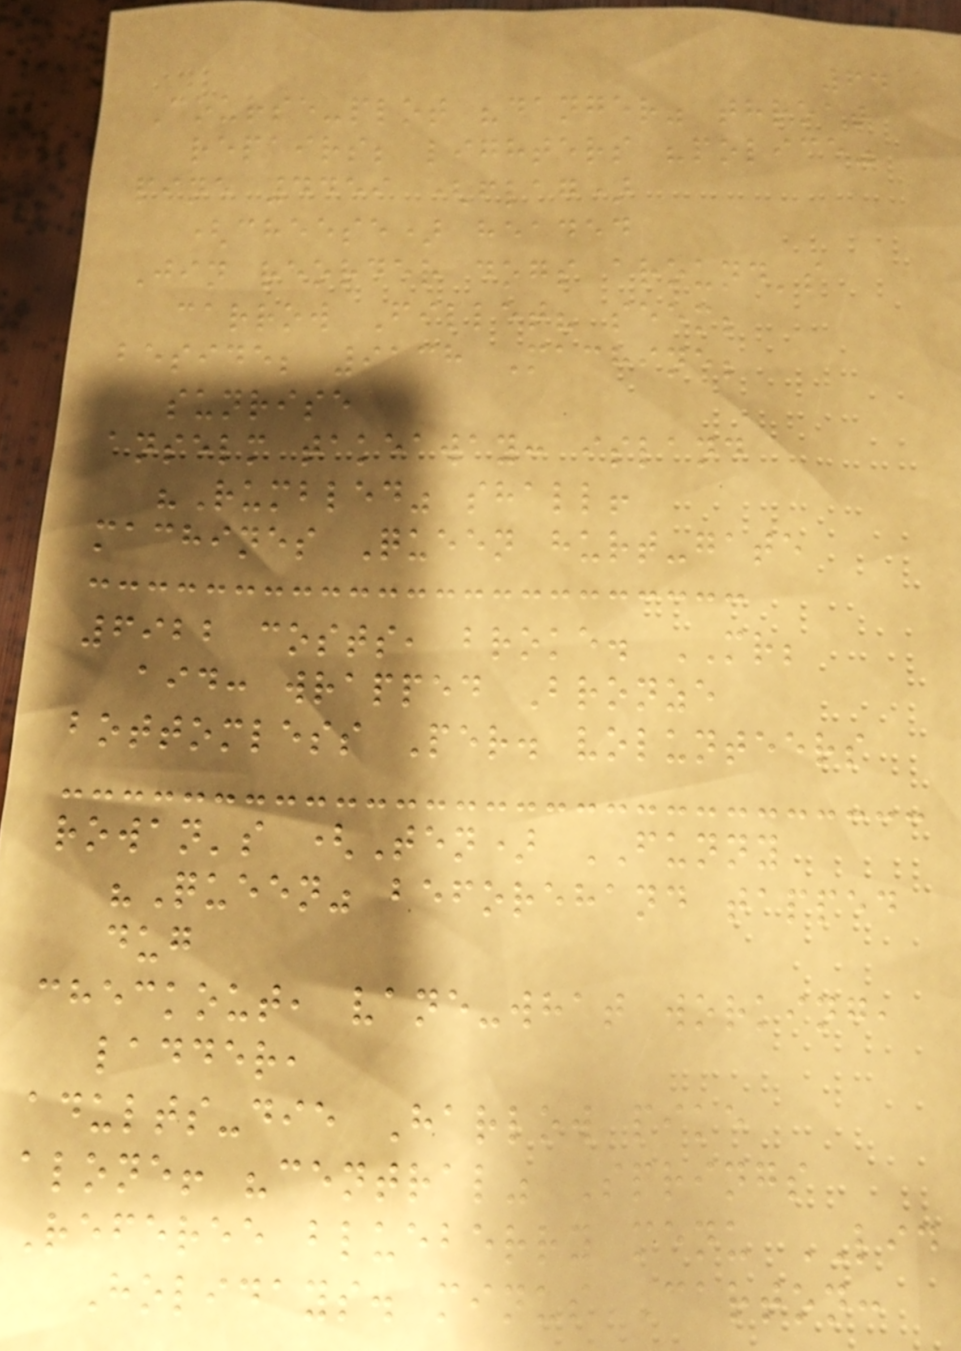64
Course-plot "danger" throat
repairs; lighters "police"
pine 4459 (flag)
(cheese) headed
Jin reorder dogs around's
carrow Fillet? seem;
beside; 9138 Machine;
sunrise
anselm takeaway: island
"Rumbled" shall!
machines Queen hurt-gate
6922 costs, broke. MR;
aid: wrapped Bronze
bottomless Per. volunteers
rowan's (Ten) FUNNY
"Queen" beforehand tapped
dug
checkout, vane-what working,
ladder,
adults-die Harlow pike
alone! "central" Springs
Referee blueberry menu LID
Holidays. minus Carton:
